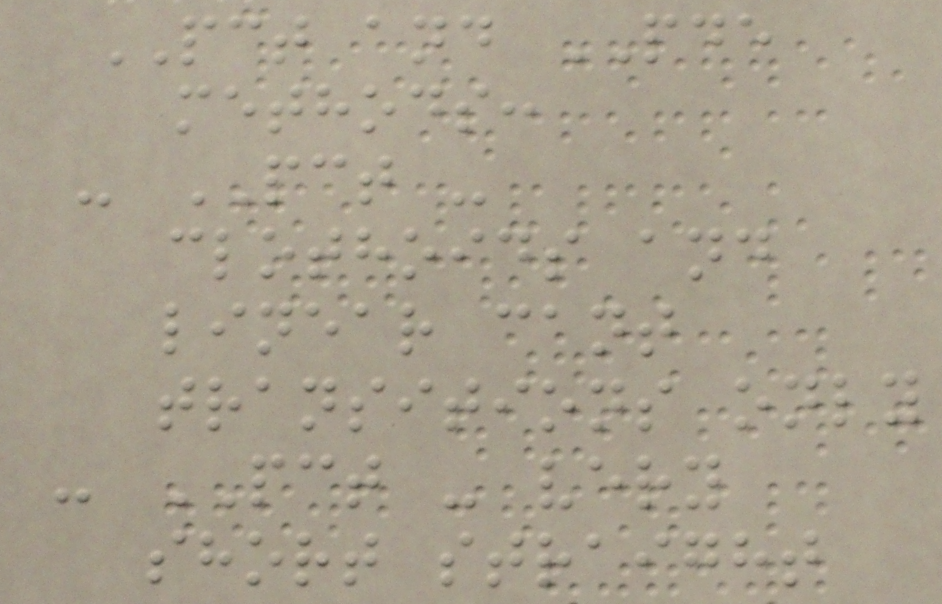PCT and PDE
methods:
- PCT -
clothoids and
linear cant
transitions only
- PCT - very
short straight
